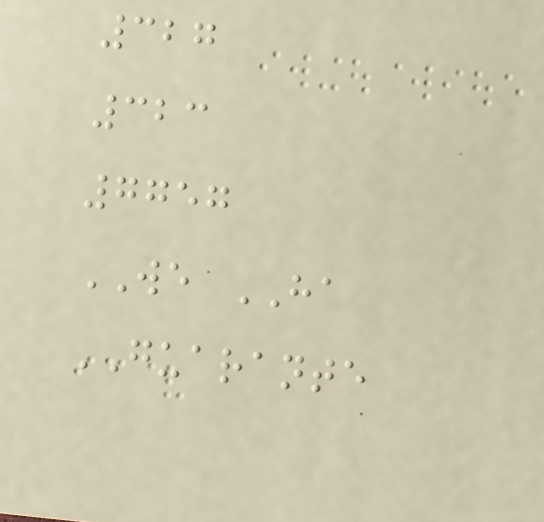327
323
7757
WE HA
GUARANTE
